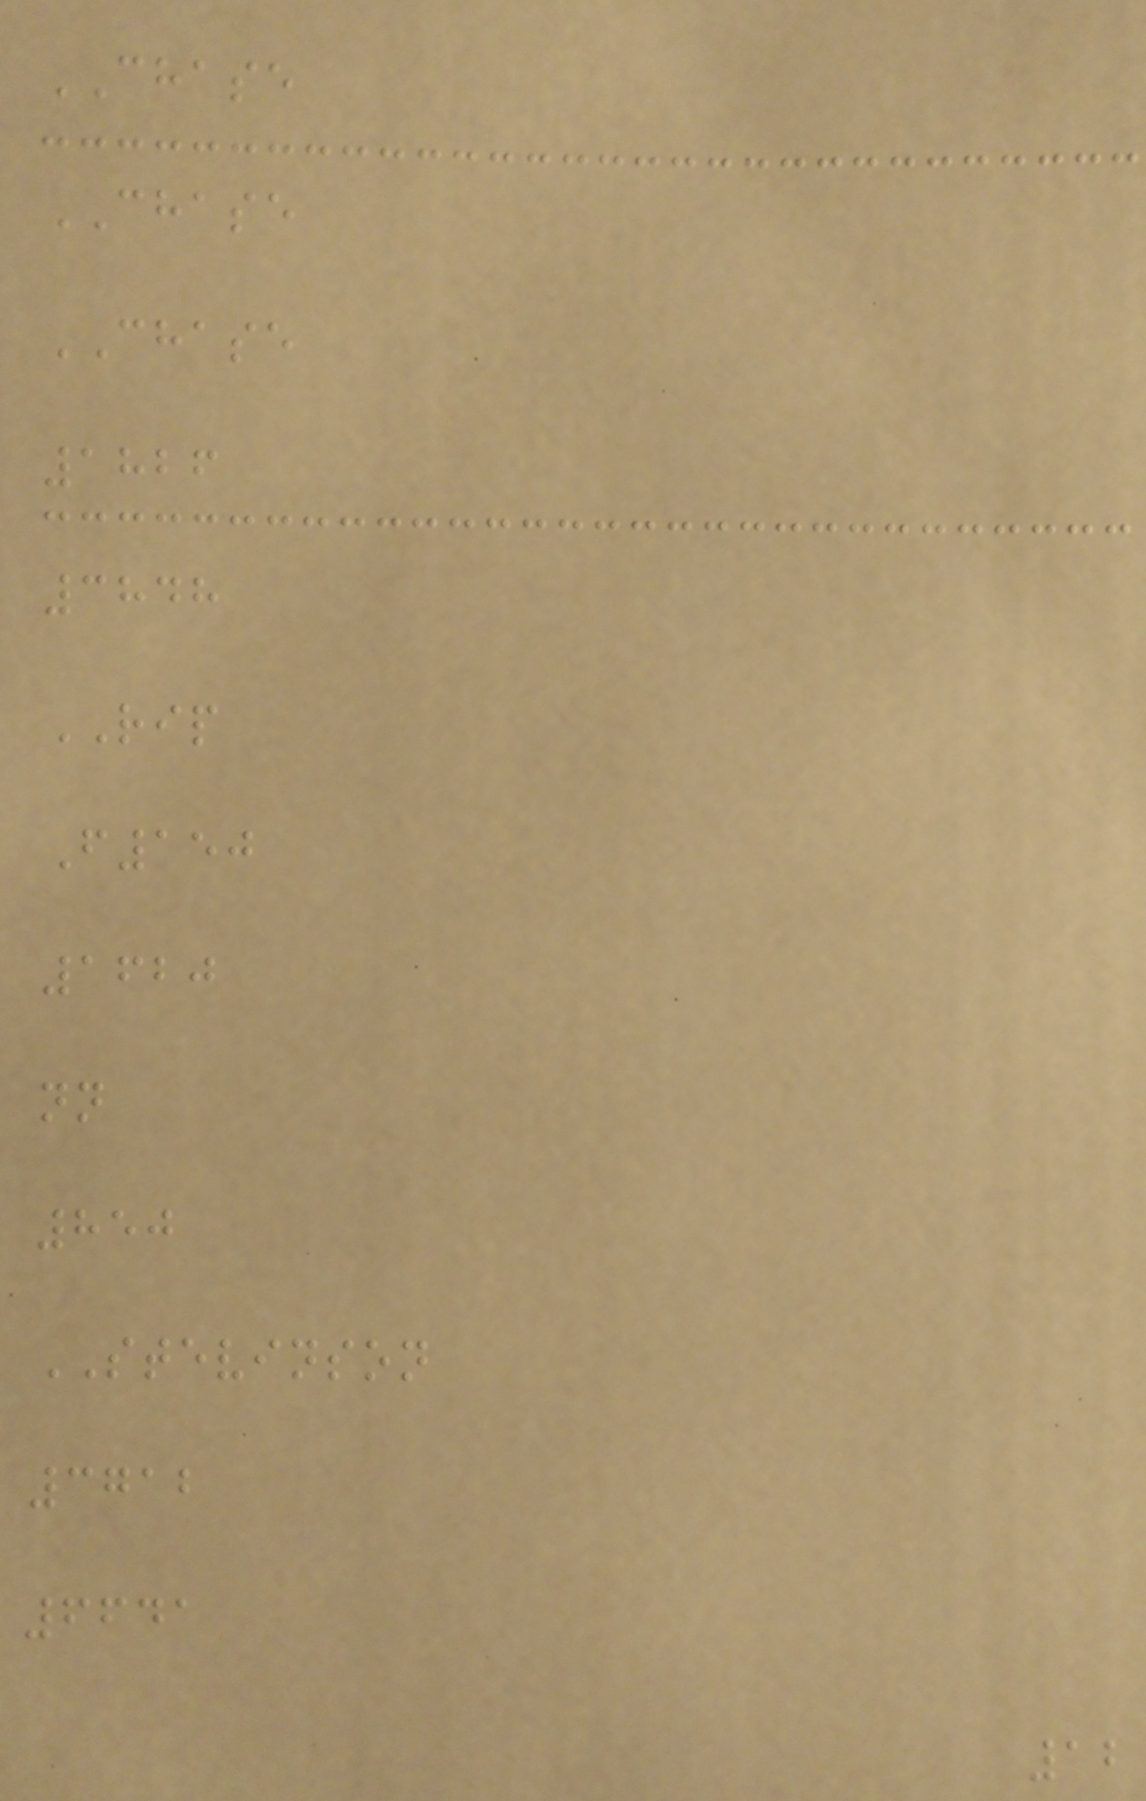CHASE
CHASE
CHASE
1826
3848
RIP
F150
1620
nn
850
STEVINSON
3712
6641
12
